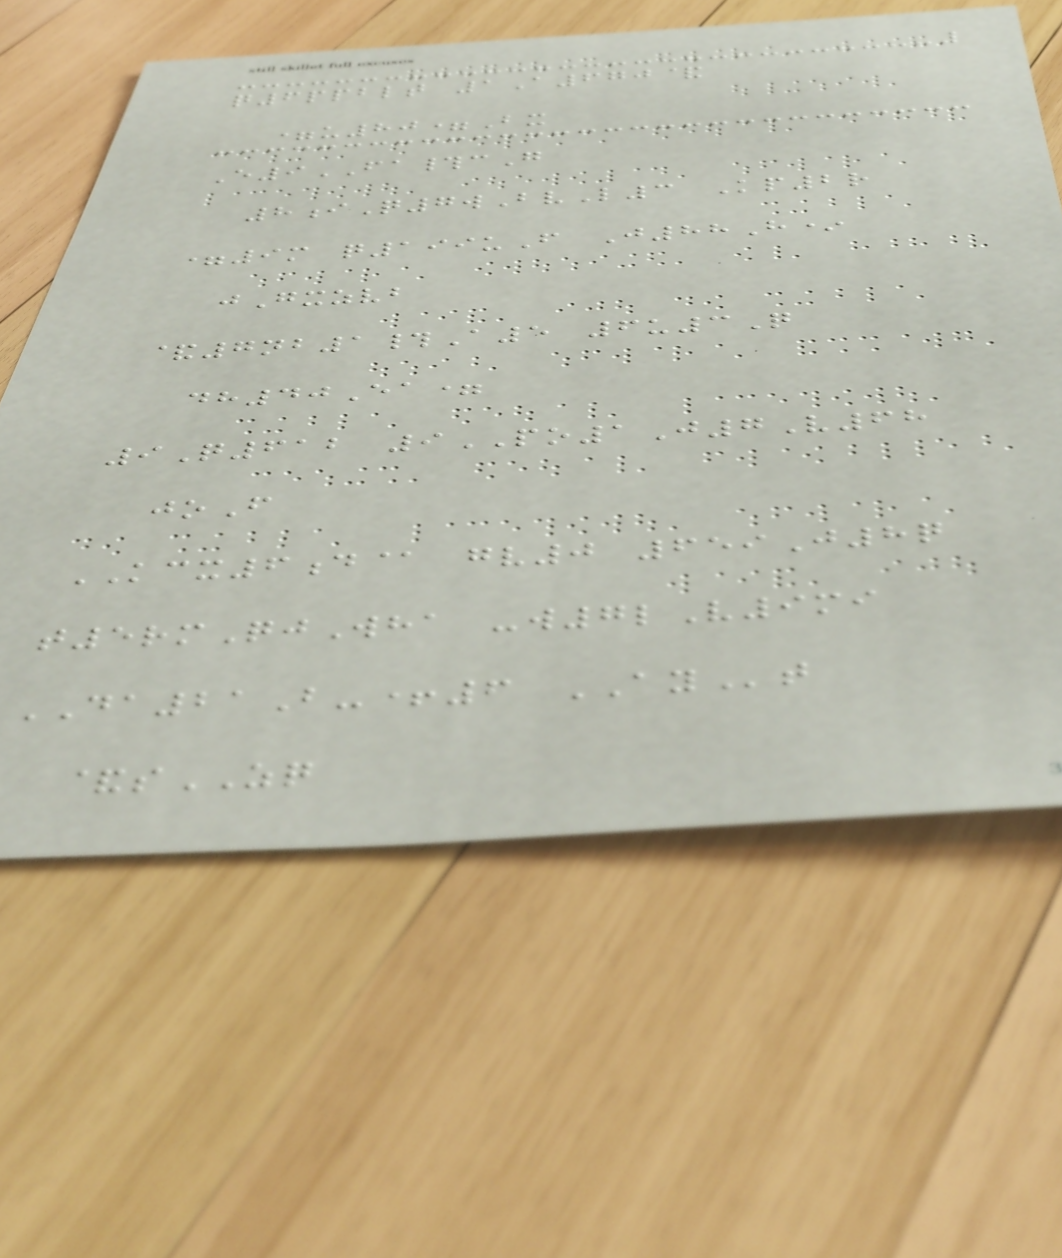q6ppblt 1A670&
=u80=Bx
E9FA#cG
8iQ7wBvL3 Kp2r
=9m q199uF J88H*
jGxzvb
&7nb1#A5 6u3Q
dh40Ea=
9Q612 9PO1J7V68
joF
KCX6d@ gv0 659J8q
t5rmQjWha -w7lV9mi
DA21B-+6 AYt
&sZQ
